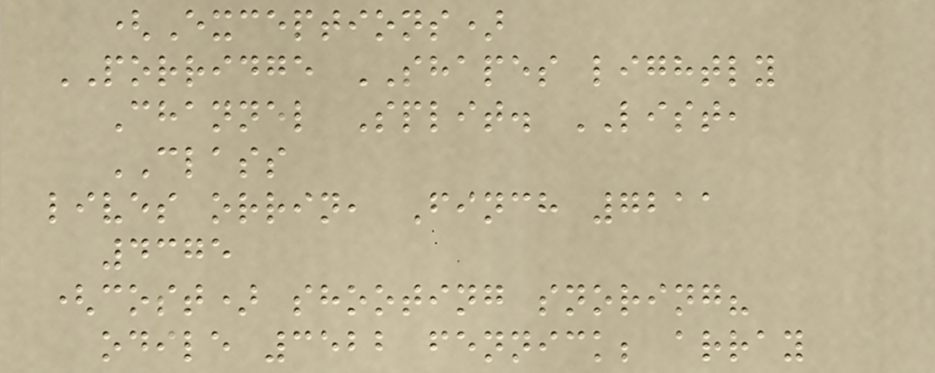(Exceptions)
PORRIDGE SHAPES lightly
Channel Split. LIST,
CLASS
lives orrin, Finch 7211
4375
(cost) shooting snoring?
odile 3522 fennick; array
